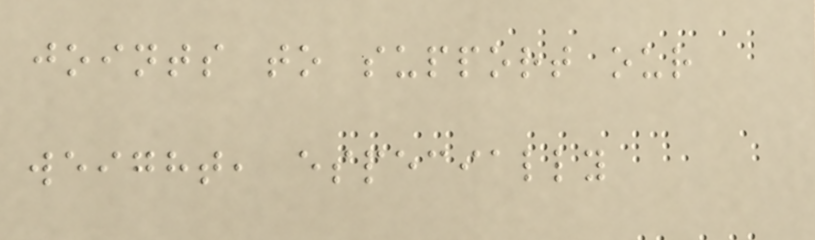joints to support our
weight, especially
